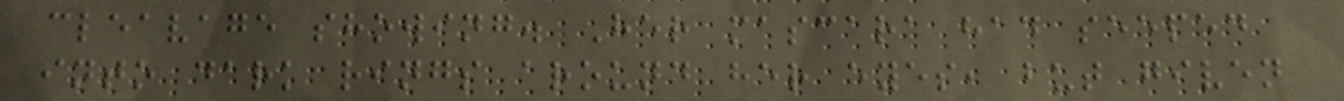cleavage showing. Her mascara had seeped
into dark rings around her eyes, but given
